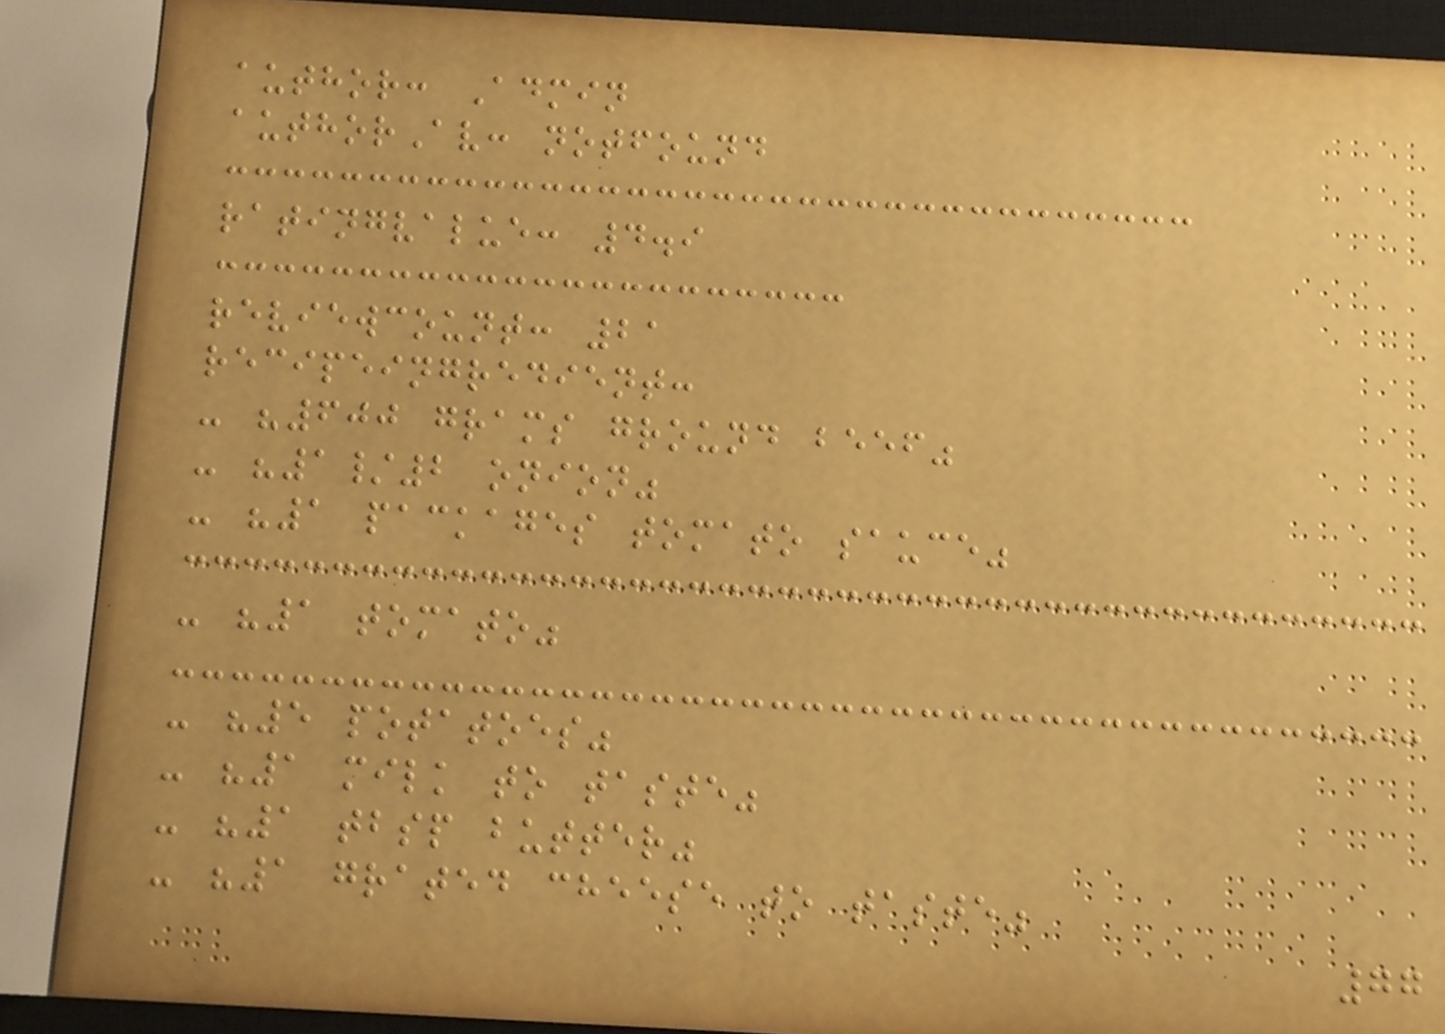author: Admin
authorAv: notfound
ratingvalue: 4.9
reviewcount: 21
recipeingredient:
- "600 grams ground beef"
- "1/2 onion"
- "1 packages tomato sauce"
- "1 tomato"
- "5 potatoes"
- "1 milk to taste"
- "1 tbsp butter"
- "1 grated cheese to taste"
77
